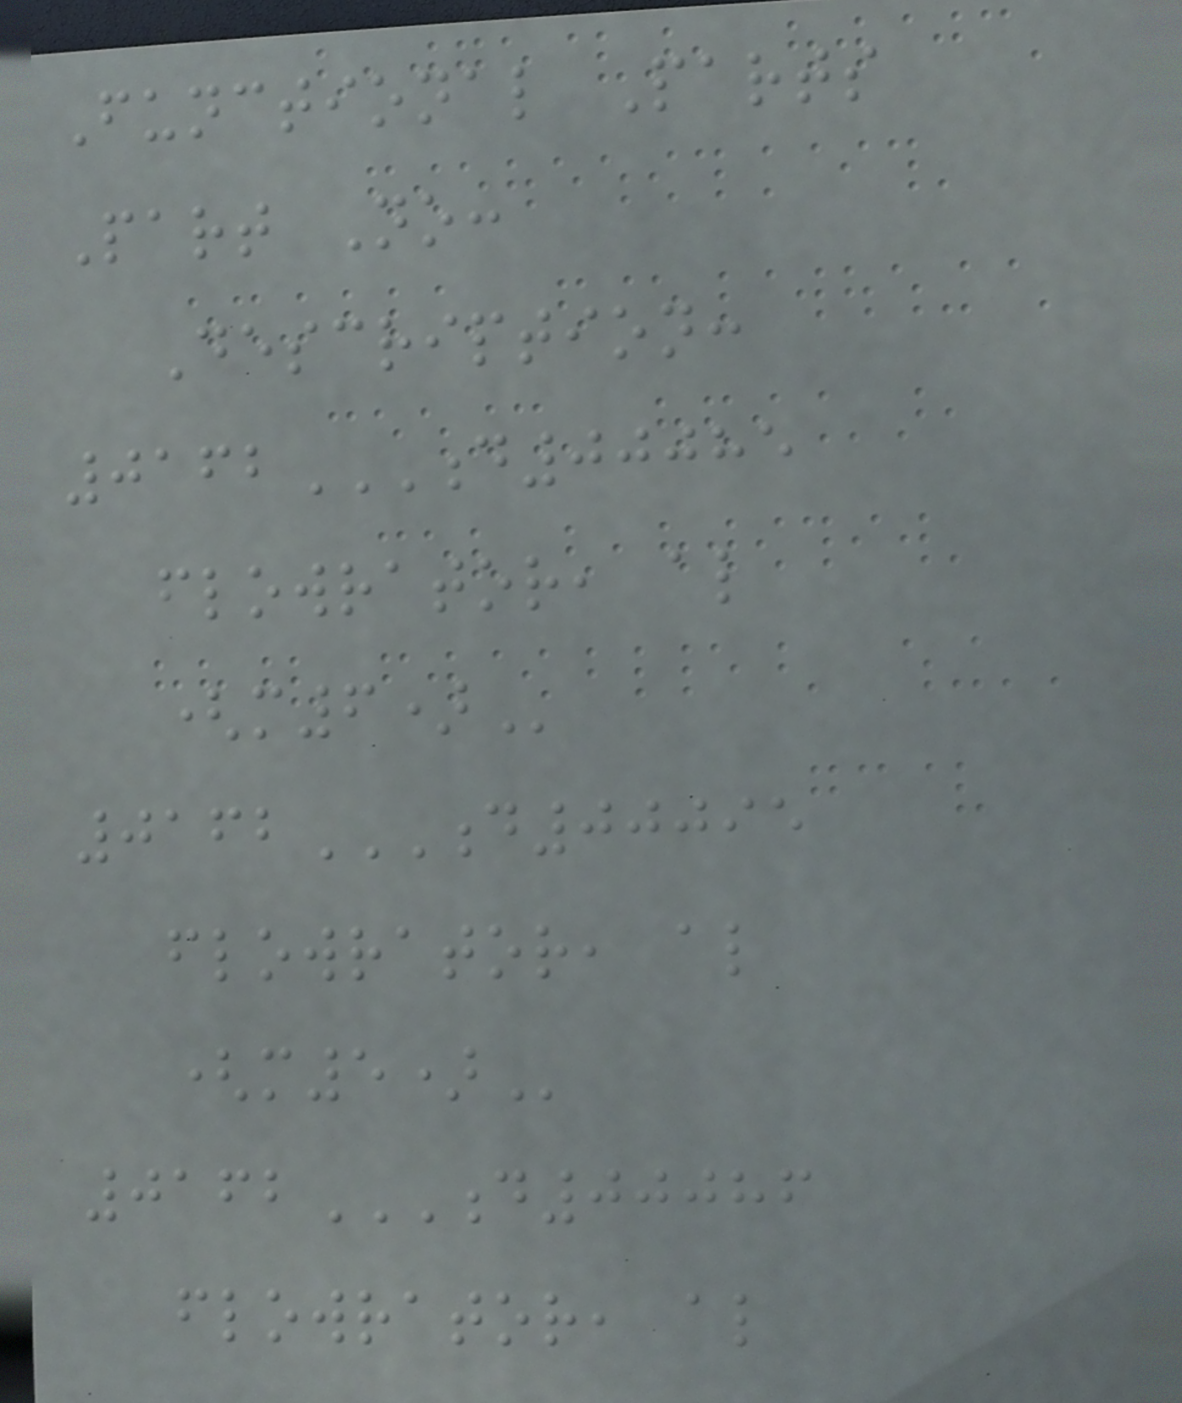Functional Parts
Part No:
Description:
0162D00085
FLOWRATOR, AL
(M6)
0162D00095
FLOWRATOR, AL
(M5)
0162D00086
FLOWRATOR, AL
